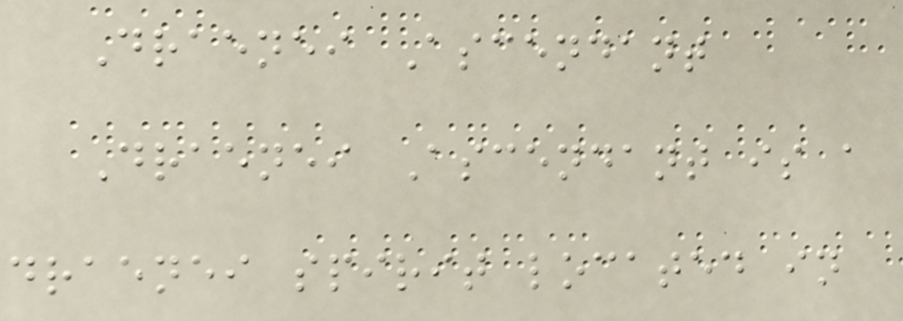Draenei Ascendant
Draenei Ascendant is a
draenei spirit located in
